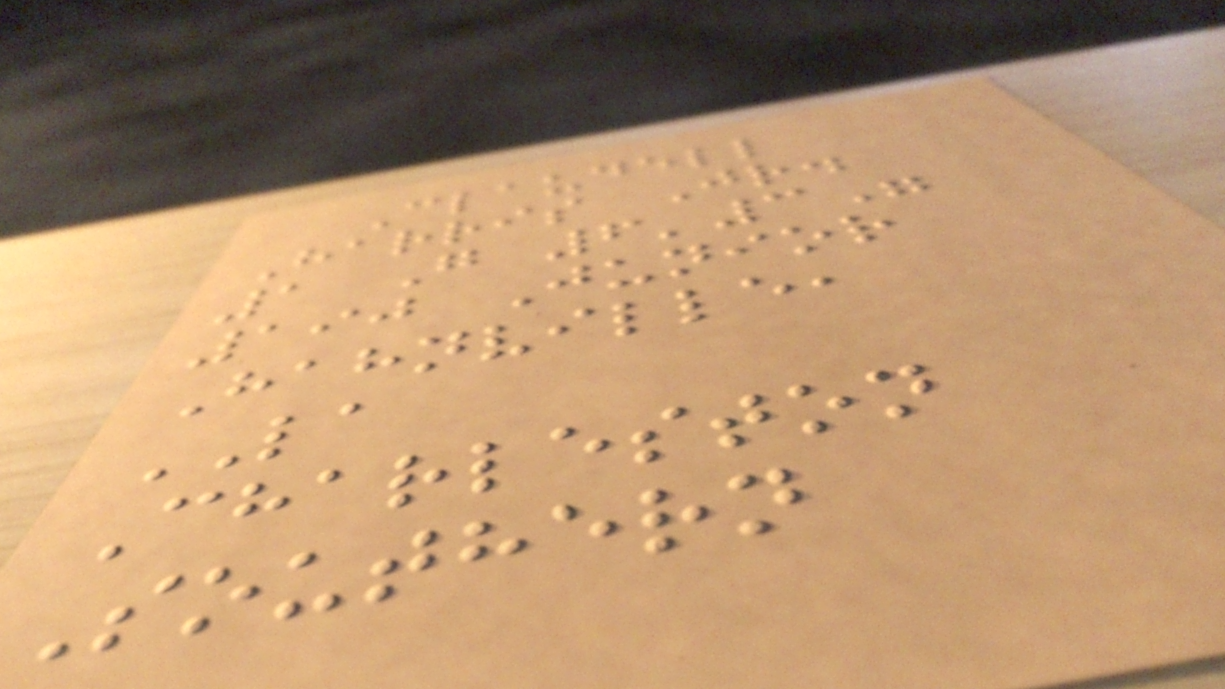Claudell
Harris Jr.
1 G 6'3"
190 Junior
Hahnville,
LA
Charleston
Southern
